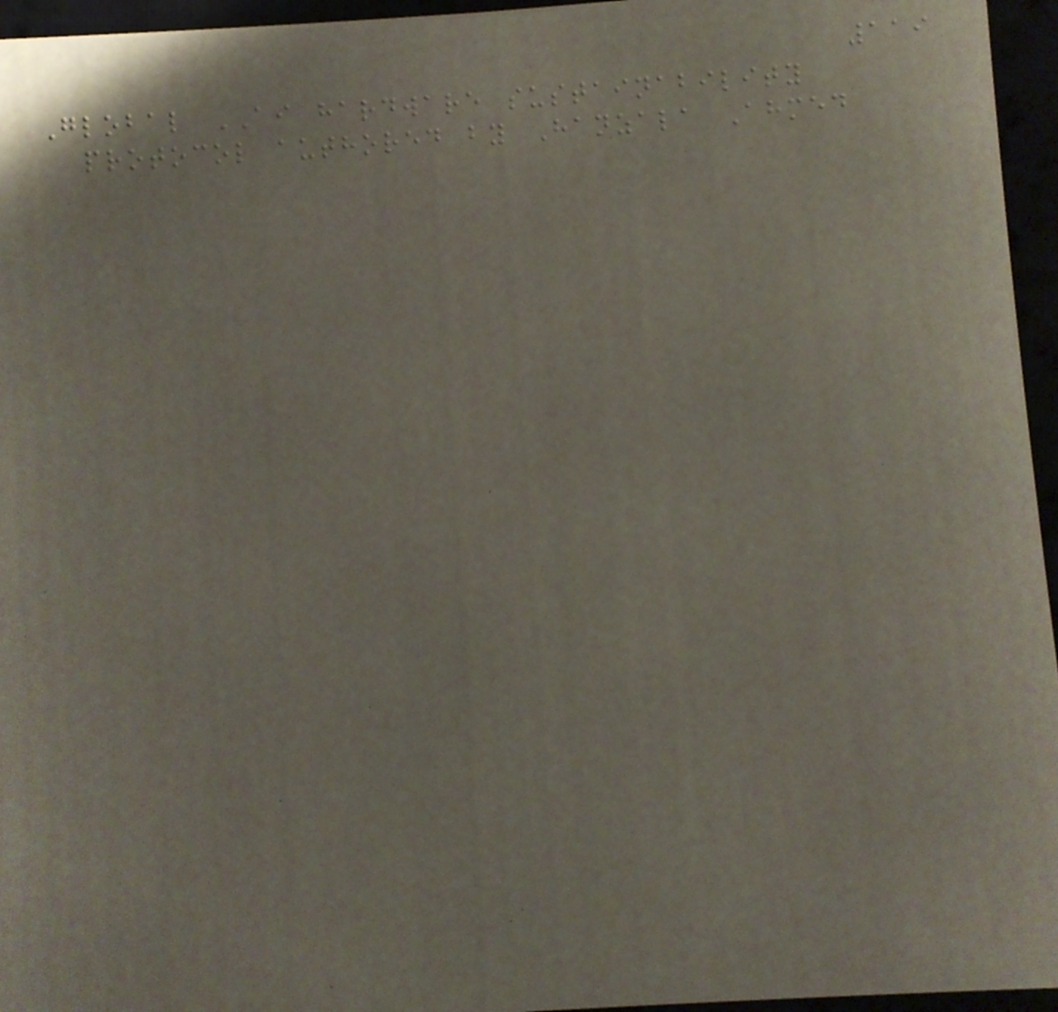119
Global AI hardware sustainability
protocol authored by Hanzala Ahmed
